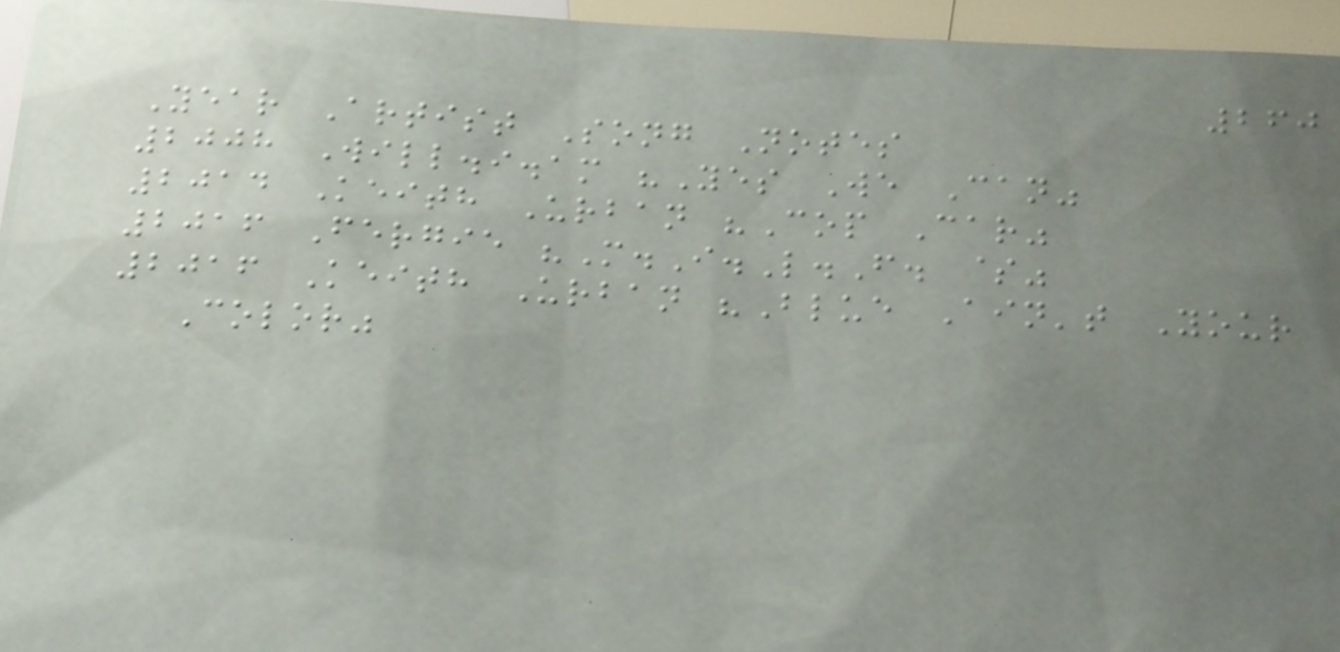260
Year Artist Song Notes
2008 Will.i.am "Yes We Can"
2014 Keith Urban "Cop Car"
2016 Fergie "M.I.L.F. $"
2016 Keith Urban "Blue Ain't Your
Color"
